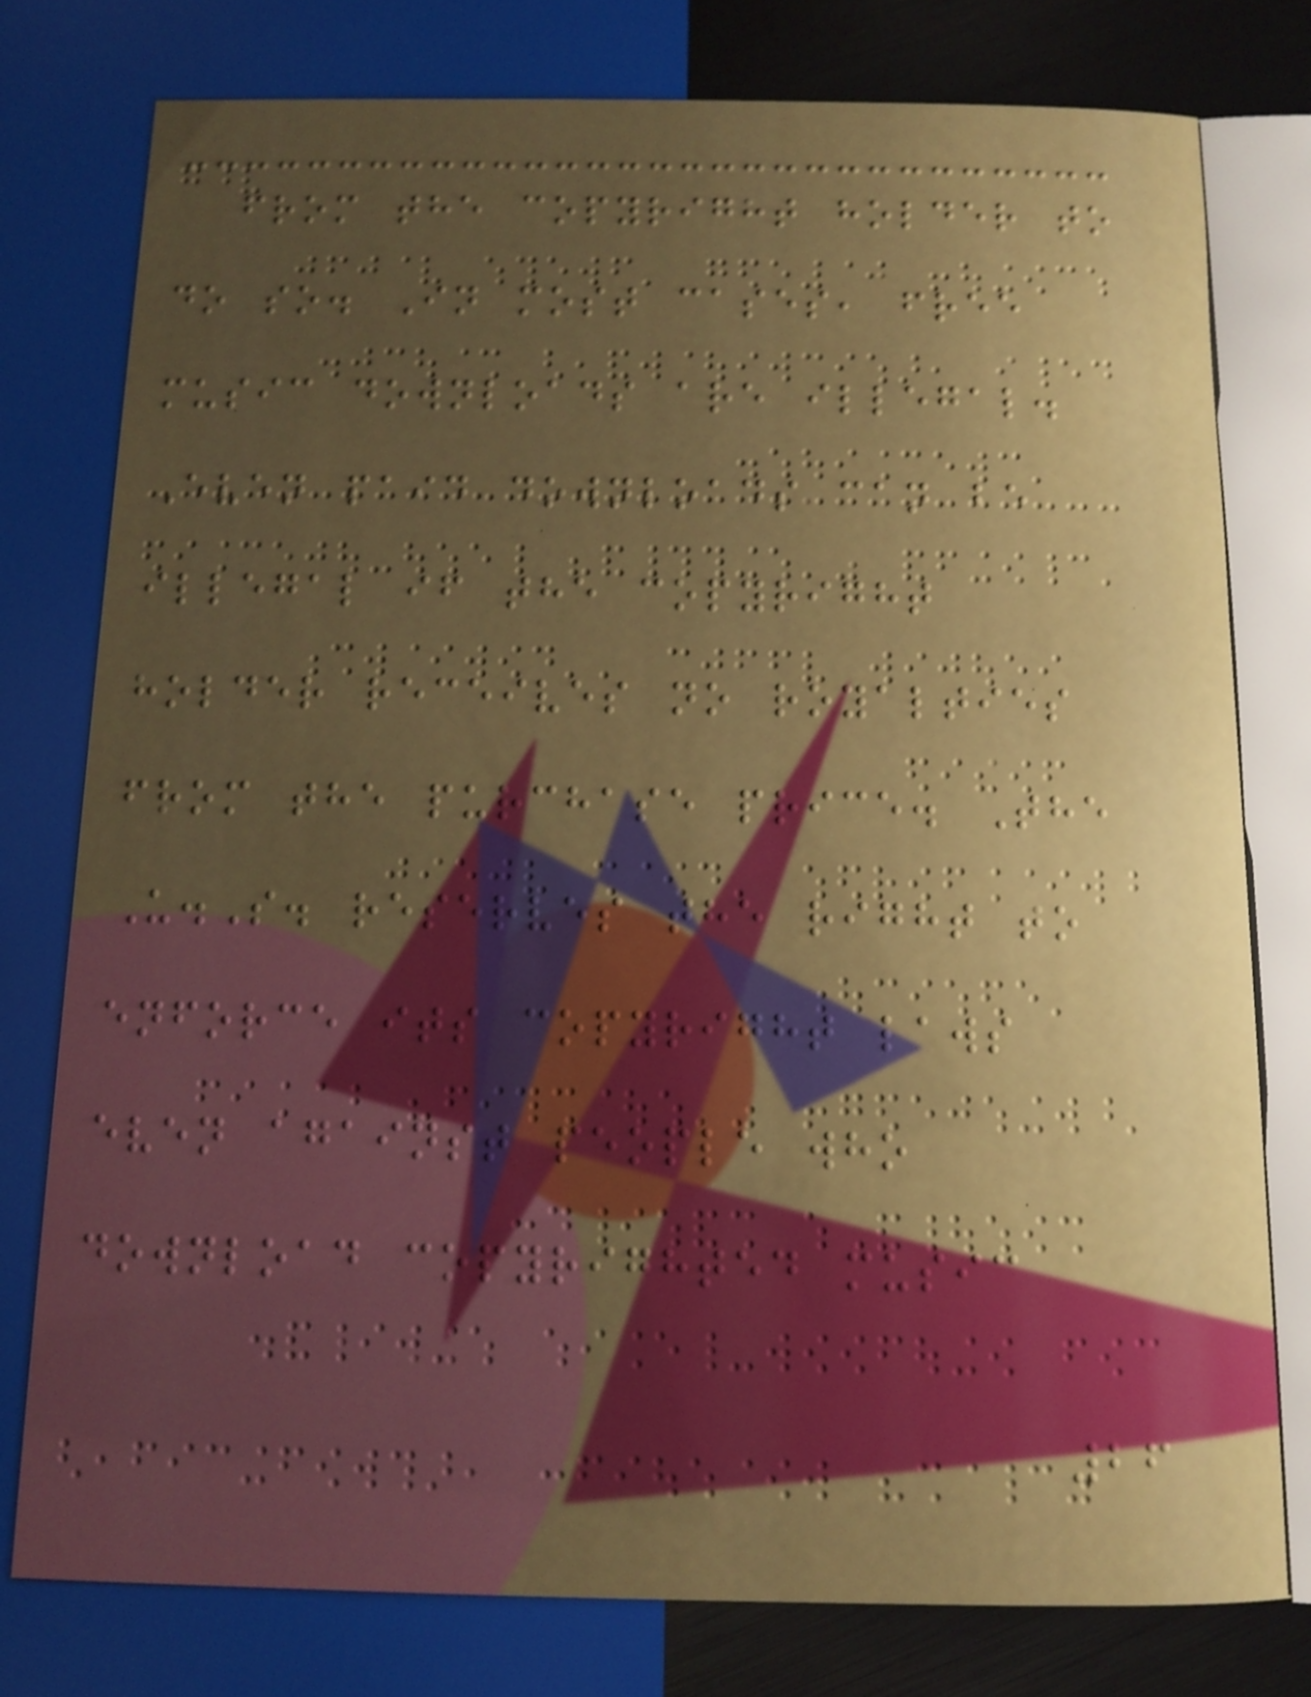from the copyright holder to
do so. In most cases, free
music downloads are illegal.
Even paid downloads can be
illegal if the copyright
holder receives no royalties
from the purchase price. The
U.S. reserves the right to
enforce its copyright laws
even against people who
download copyrighted music
26
